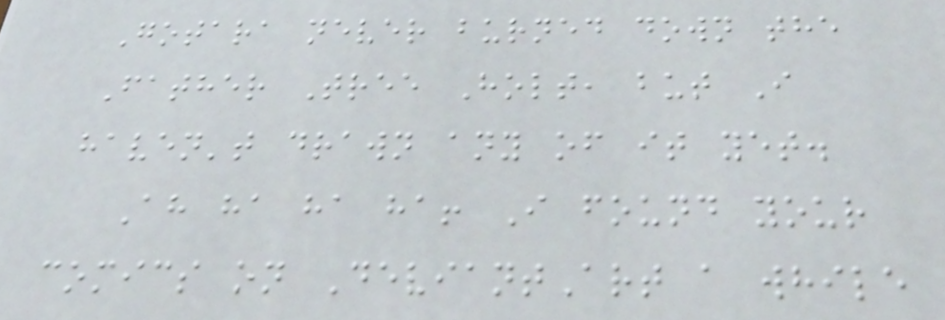Gotara never burned down the
Father Tree Holt, but I
haven't drawn any of it yet.
Ah ha ha ha! I found your
comics on DeviantArt a while
